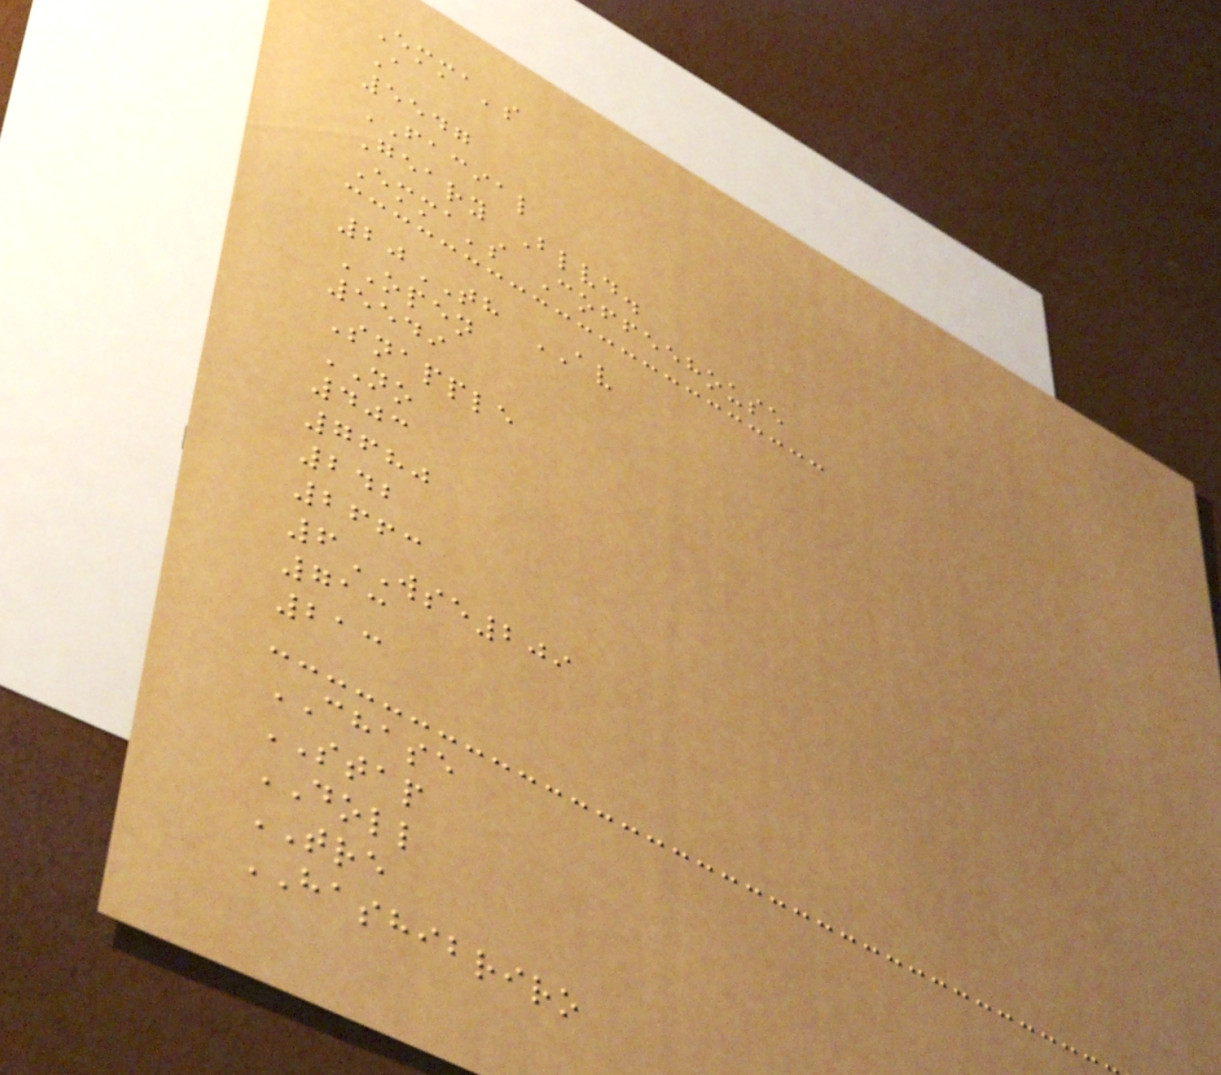Emma's
A
5547
FACIAL
Geary Blvd.
Emma's Coffeehouse
20TH AV
OPEN
5549
Snapple
NO
403
7680
242
2663
6WSE209
713
213
CHASE
STAP
DOLL
TRE
HASHIBRIRO
